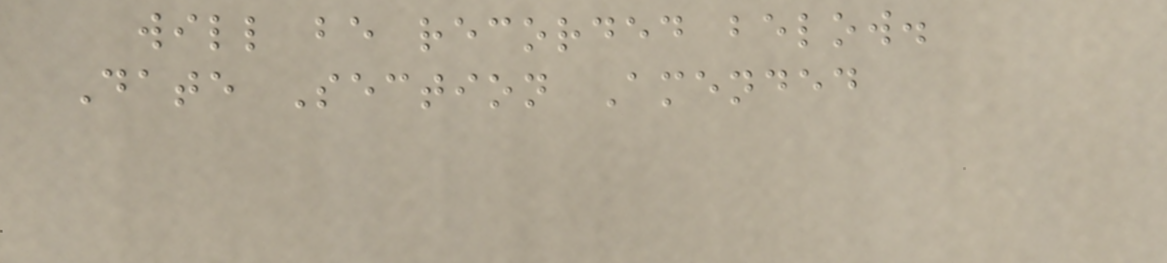will be recorded below.
Date Section Amended
